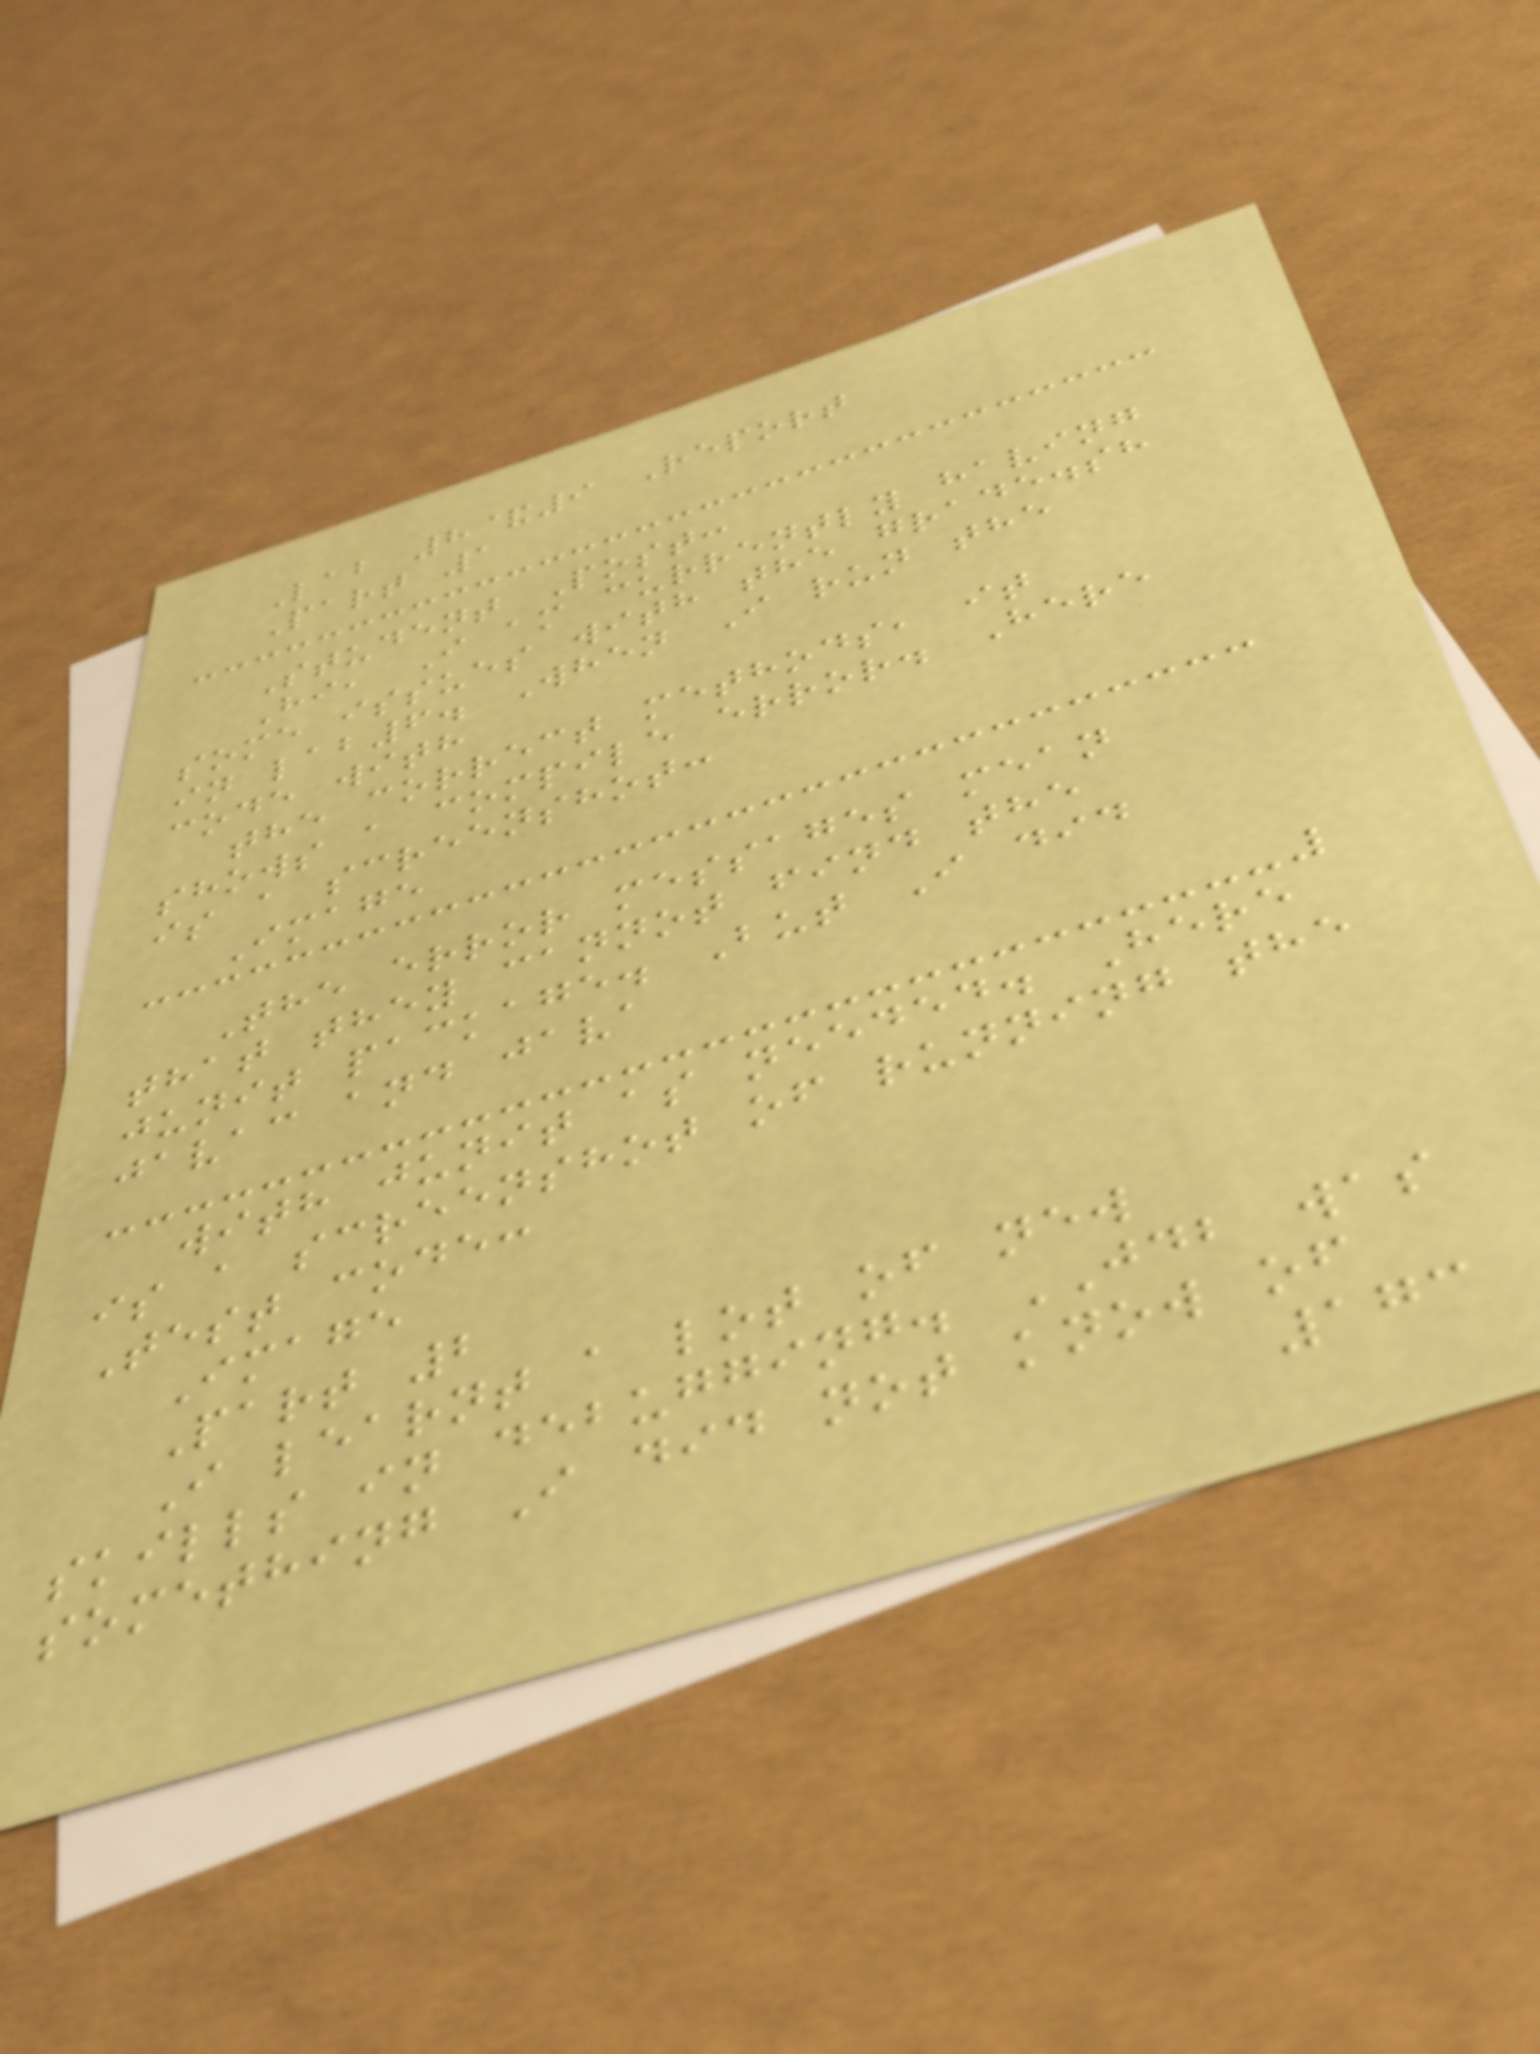Lab 8&9 Report
Part 1
Student Post:
Hi, I am currently having
some issues with the grade.sh
in lab6. When I run the
code with
the correct methods, it
shows a compile error. Here
is a screenshot:
Image
The error messages mean
that they cannot find the
junit package. But I did
javac and java
with junit as needed. Here
is a screenshot of running the
Test code:
Image
Part 2
I learnt a lot of new
skills in debugging. JDB was
something I did not know of
173
